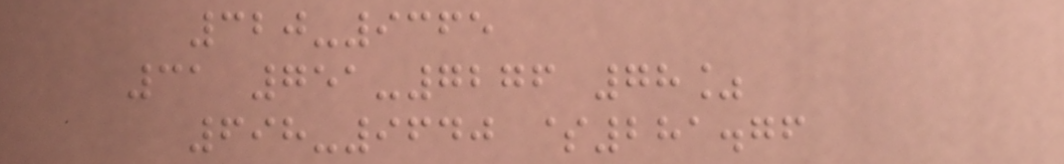320-9365
31 751-7276 78%
698-9640 $281.76
